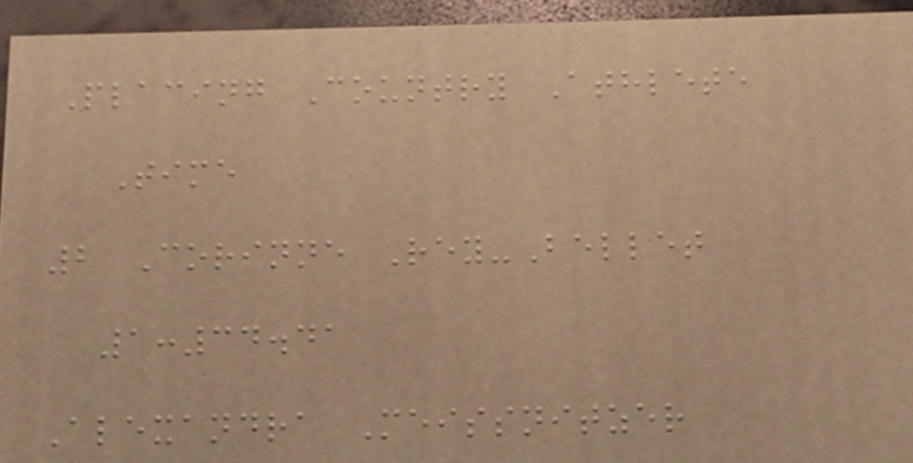Placing Country Athlete
Time
2 Corinne Rey-Bellet
1:34.41
Alexandra Meissnitzer
